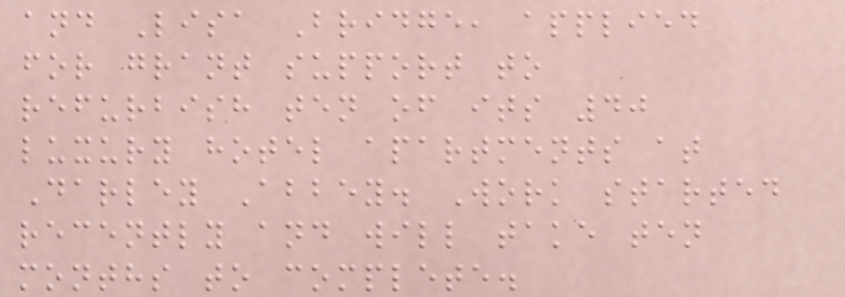and Lisa Bridge, applied
for grant support to
refurbish ten of its 40
luxury hotel apartments at
Darley Abbey. Work started
recently and will take ten
months to complete.
